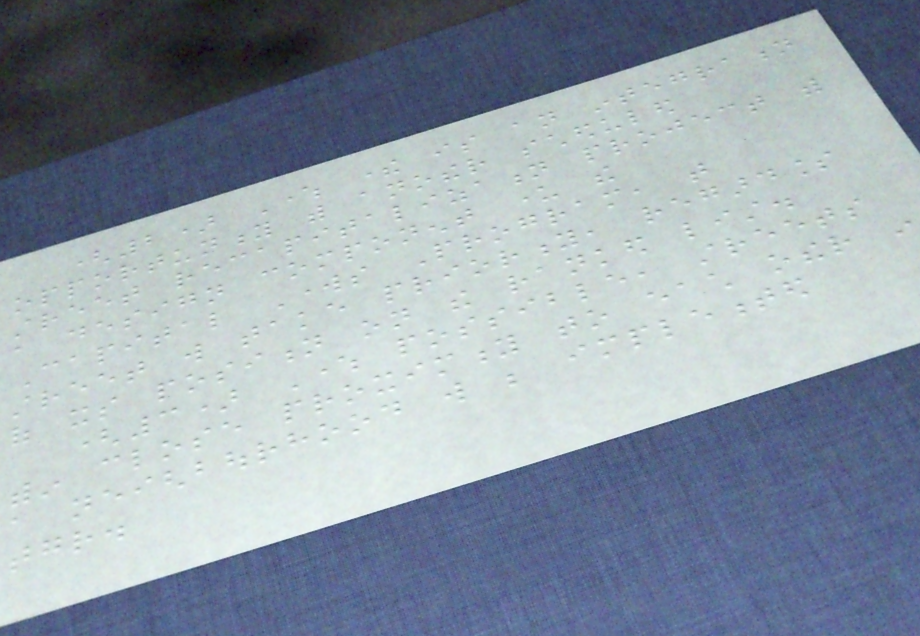(2) Where there is an integration
opportunity with another scheduled
street recapitalization project with
a design component under the
Capital Works Program, that
street will take priority, regardless
of its position on the ranked list.
(3) Where possible, streets
within close proximity to each other in
a neighbourhood will be implemented
together.
